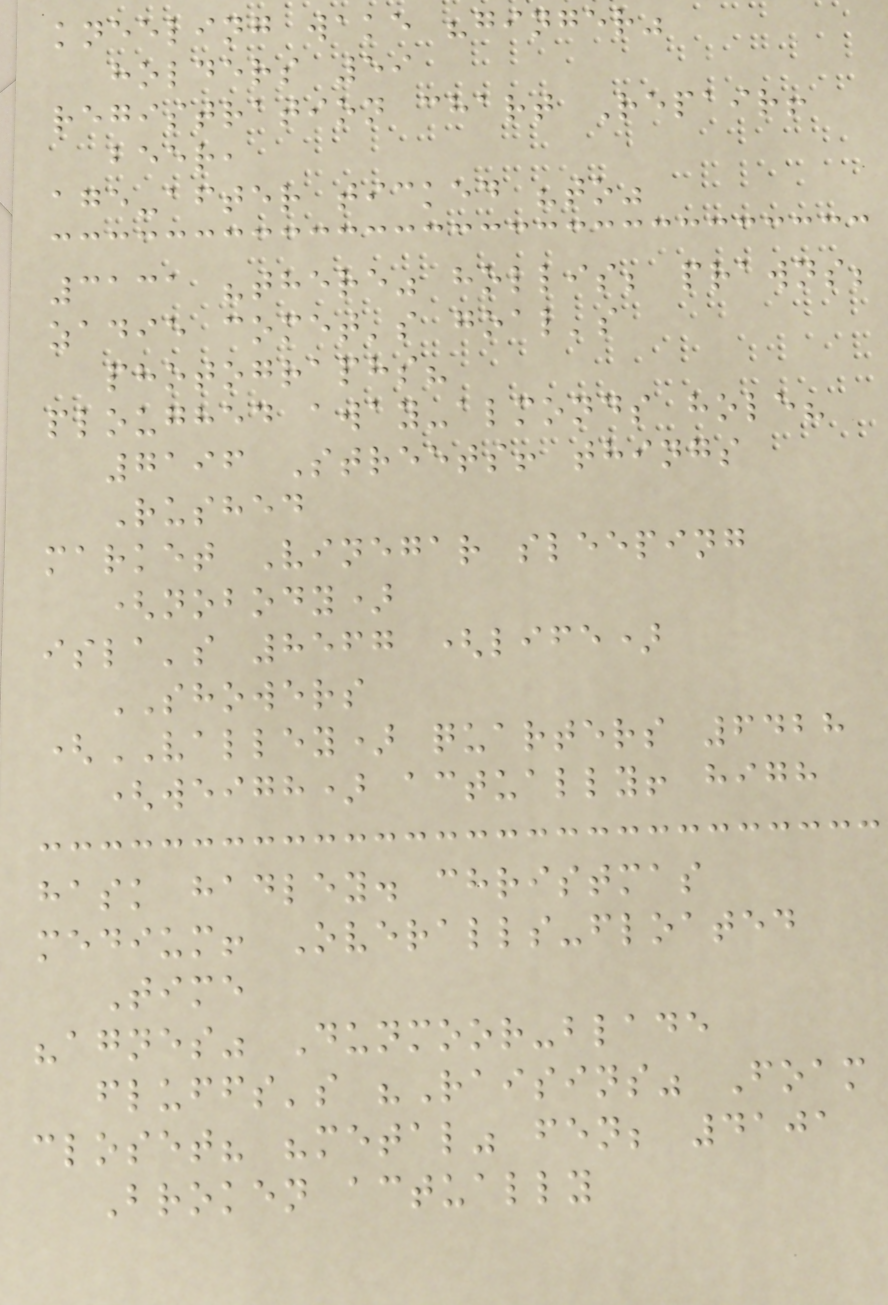kneeling wake "ginger"
holders 59
registration chart Repair!
beer,
age-after ticked "to"
3131 "there" hollis; prawns;
zadie comet's goal's
photographs?
ploughed away-almonds hole?
7196 Streets! things
Rushed
market Vinegar sleeping
(nobody)
isla's 8567 (life)
SHOWERS
(VALLEY) quarters 6428
(weigh) actually! high
hask hadley. christmas
medium! Overalls-floated
Time
"agnes" Dunmoor-blade
fluffs's "Raisins" Foam
closet? "metal" fen; 4101
Broken actually
